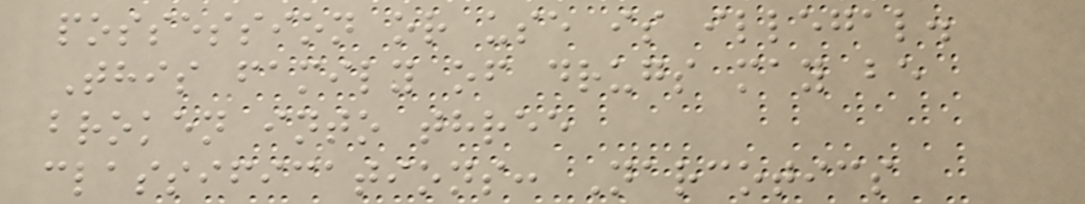possession or use is illegal.
This family of drugs may be
broken into three
classifications: Narcotics
